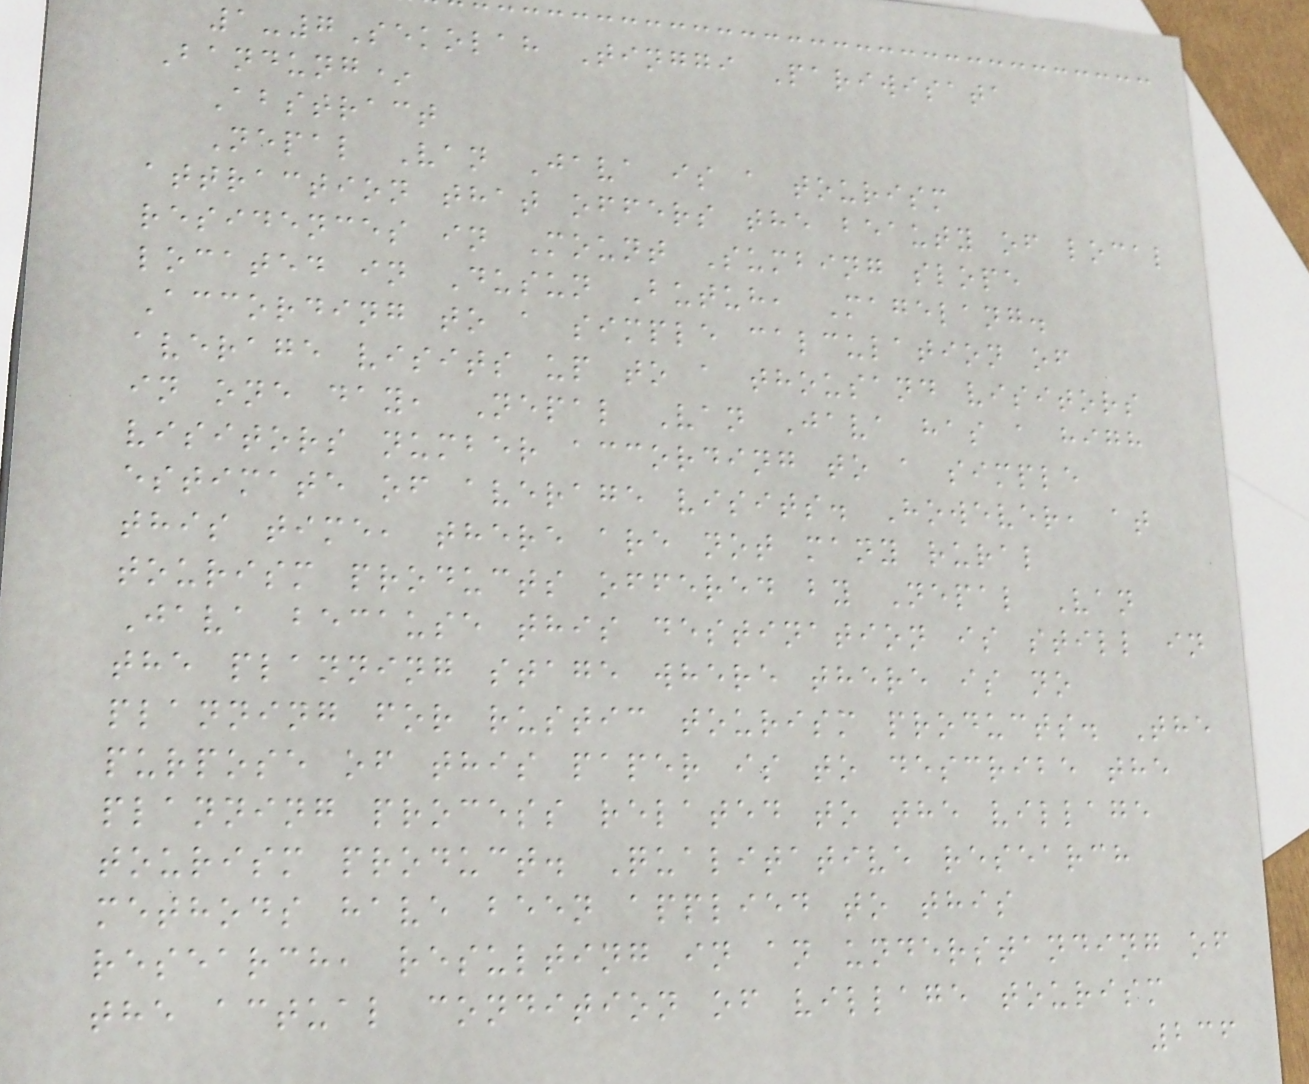1-7Sekolah Tinggi Pariwisata
Bandung*
Abstract
Nepal Van Java is a tourism
attraction that offers the beauty of local
residences in Mount Sumbing slope
located in Dusun Butuh, Magelang.
According to a simple calculation of
average visits up to a thousand visitors
in one day, Nepal Van Java has a high
visitors number according to a simple
estimate of average visits. However, at
this time, there are not many rural
tourism products offered by Nepal Van
Java because this destination is still in
the planning stage where there is no
planning for rustic tourism products. The
purpose of this paper is to describe the
planning process related to the village
tourism product. Qualitative research
methods have been applied to this
research, resulting in an understanding of
the actual condition of village tourism
236
